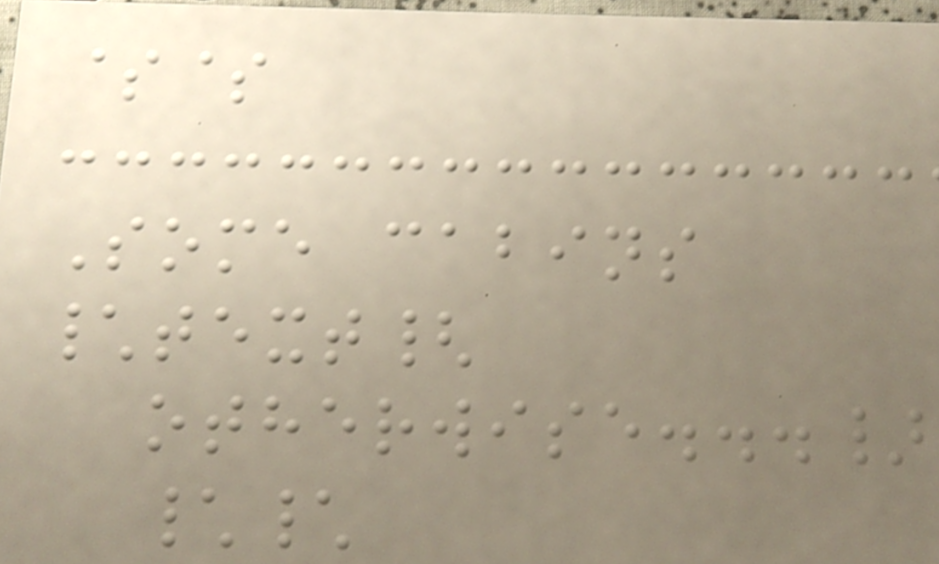$$
Some cabins
\text{
otherwise...}
\\
